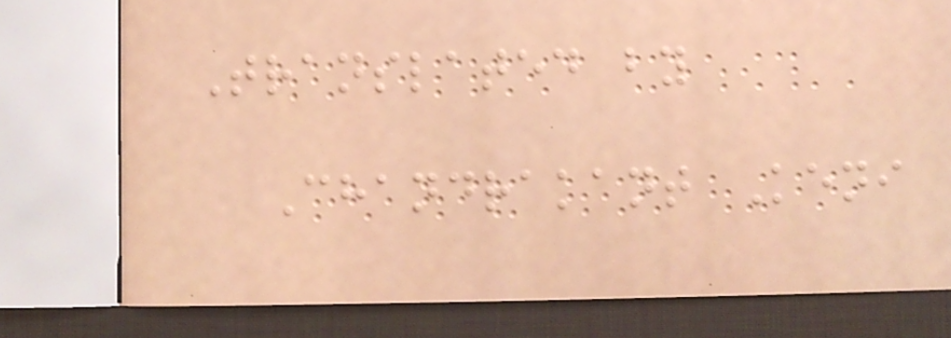Translated by
Chandrakant Keni
